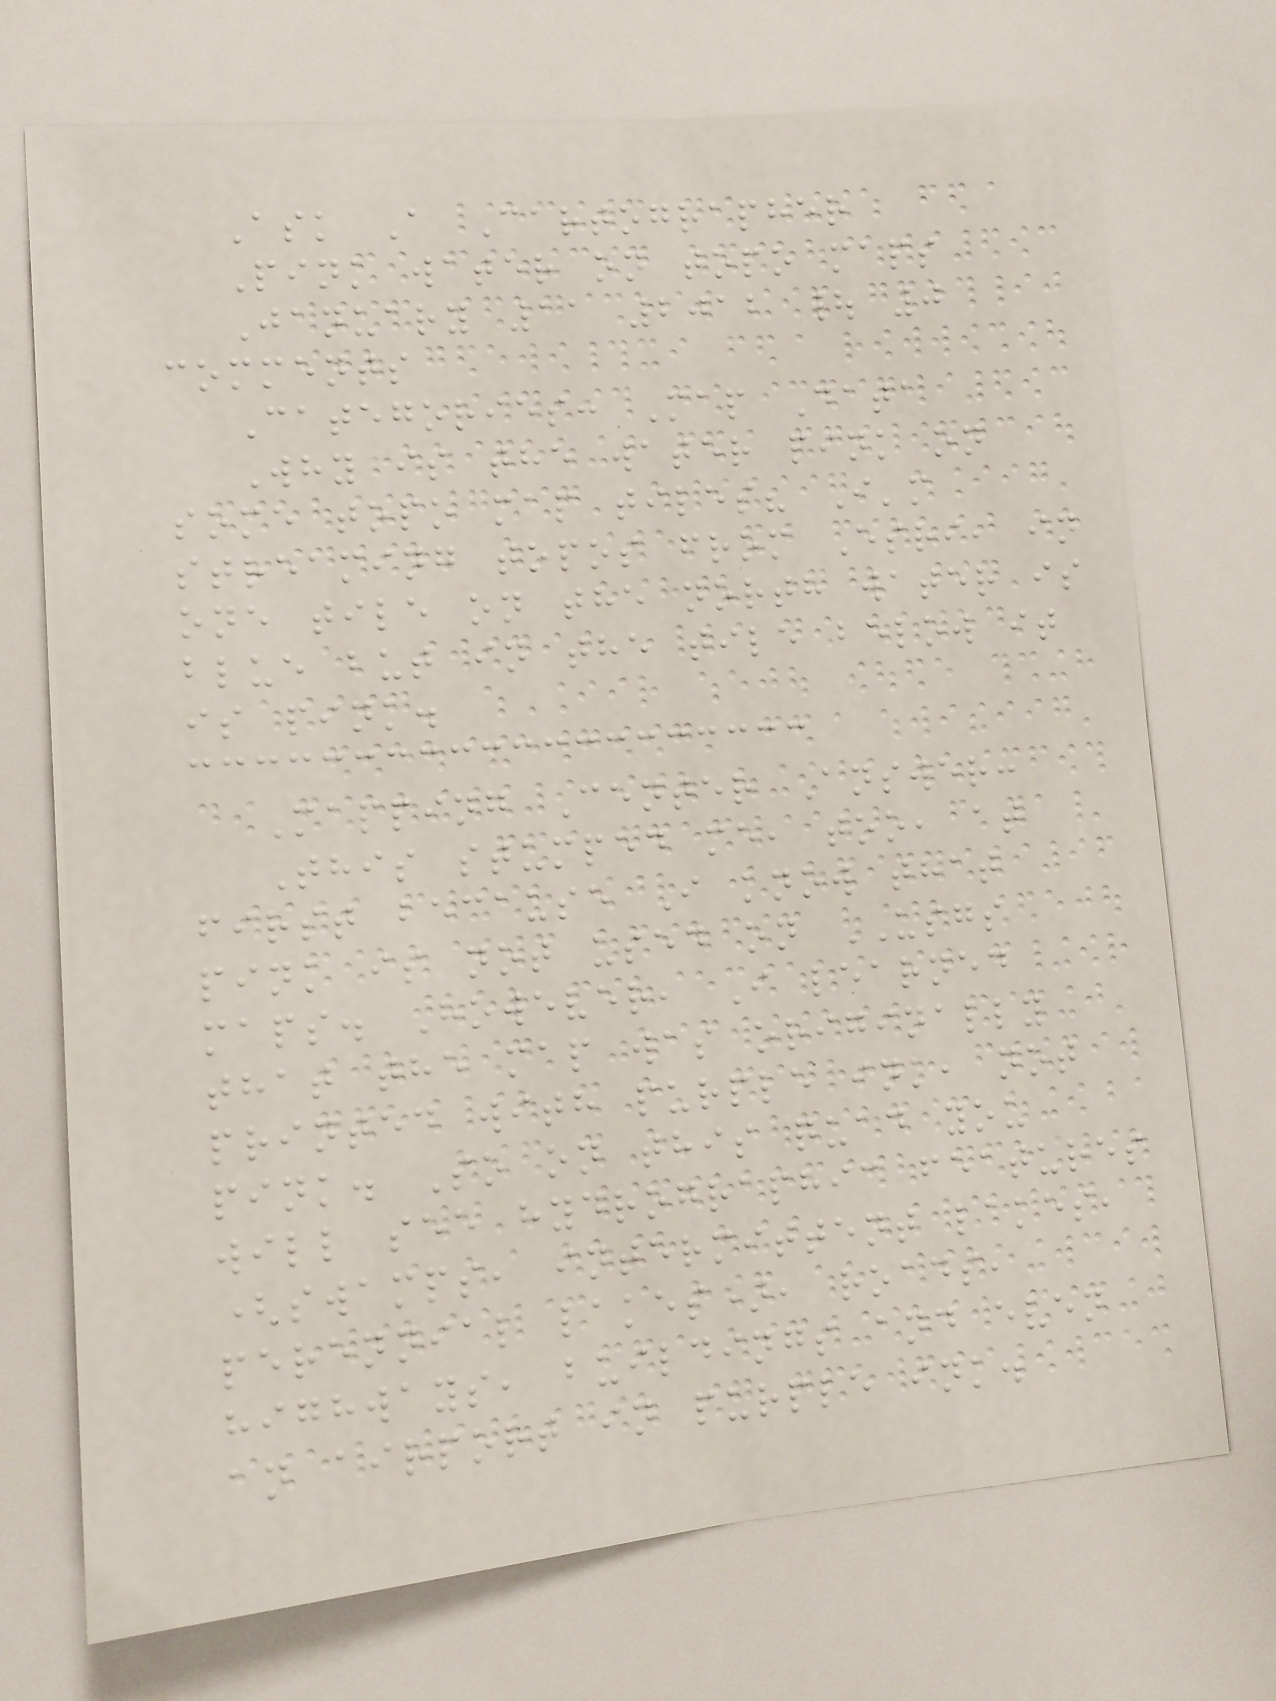Ask A Cartographer
Pink water on topo maps
January 11 2012 | 0
comments
Categories: Map Data
Why is the water pink on
some topo map tiles? I'm
streaming topos from Esri, in
one tile on the north water is
blue but in the tile below it
is pink.
Mapping Center Answer:
This stumped me, too, at
first because I know that
pink is not used on USGS
maps. However, I learned
that the map was originally
printed with purple ink, not
pink. So on this quad you
will see hydrographic features
(swamps, intermittent lakes,
perennial lakes), roads,
highways, buildings and even
an airport in purple ink.
